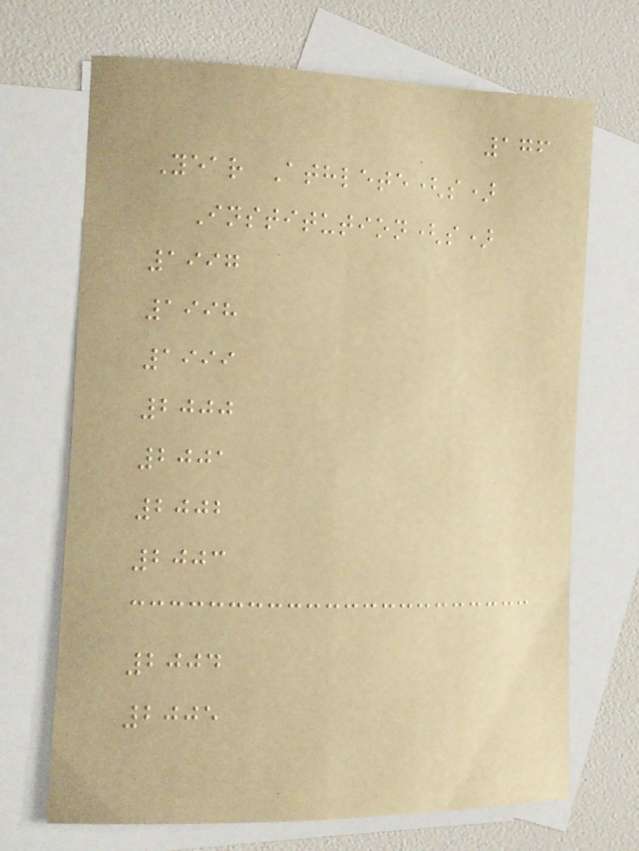176
Year Athlete(s)
Institution(s)
1997
1998
1999
2000
2001
2002
2003
2004
2005
